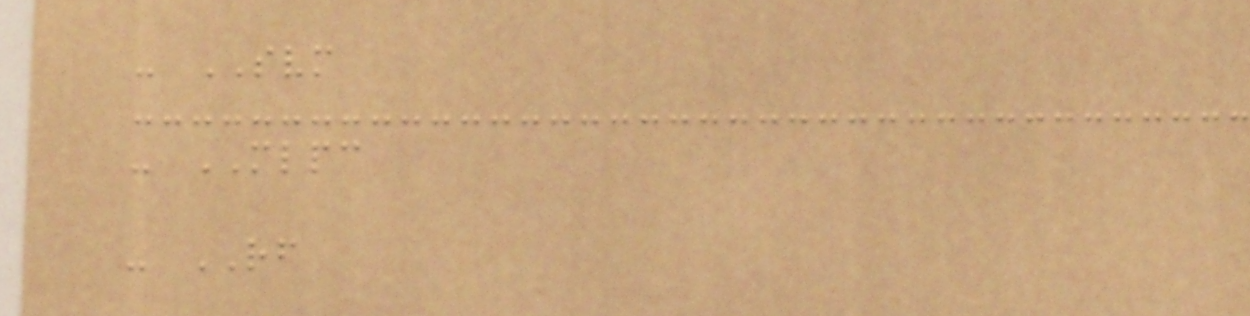- SVM
- MLPC
- RF
